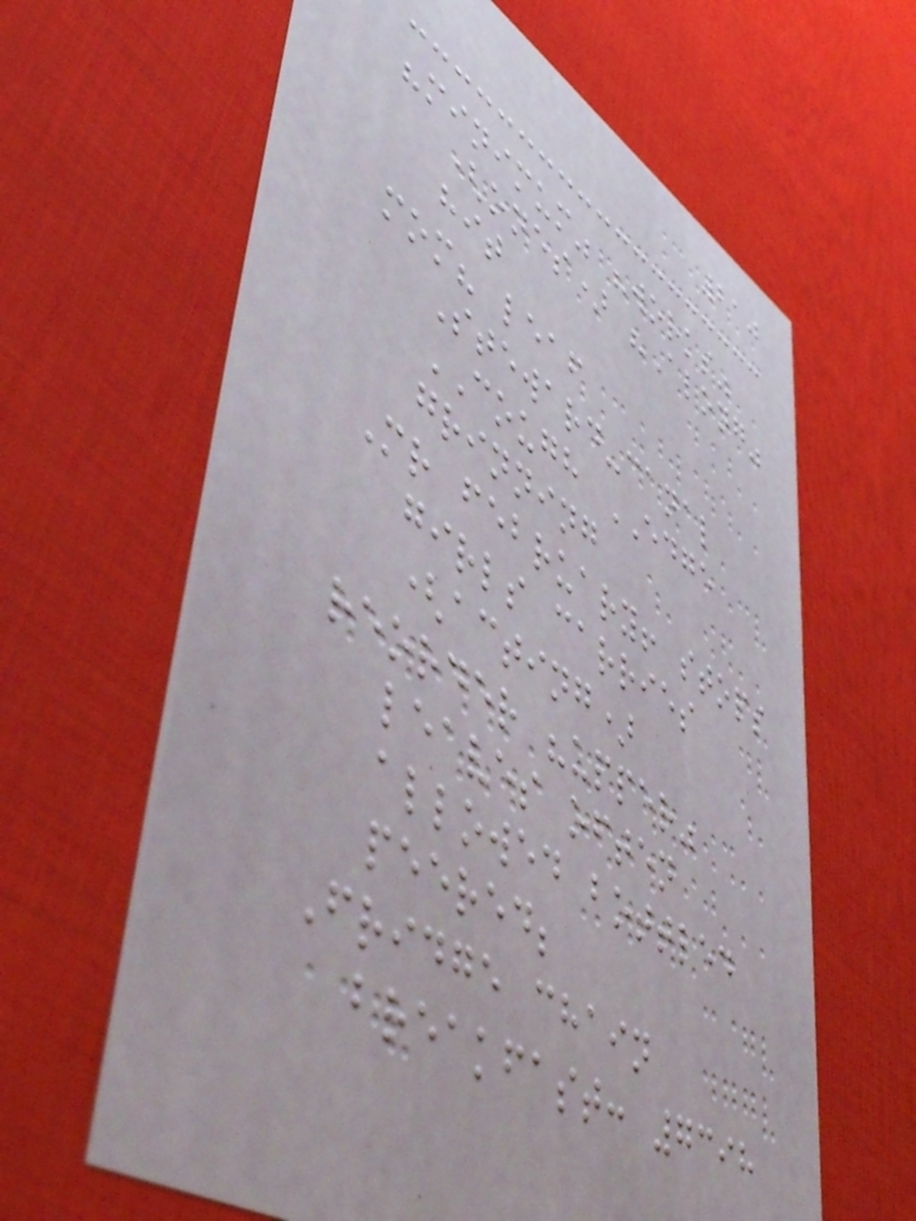210
"minimum" "works"
(ones) "Along"
hit
mom? leaf
Steward-canal
COUGH EDGE
grinning
Mr february! stops
girls carries
(acting)
reorder "upper"
leaves often
allowed bottled
peered;
Fridge chain
breakfast: 7398
